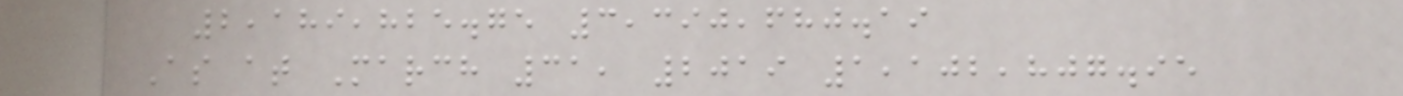2,189,825.75 3,390,680.19
As at March 31, 2019 1,102,807.95
